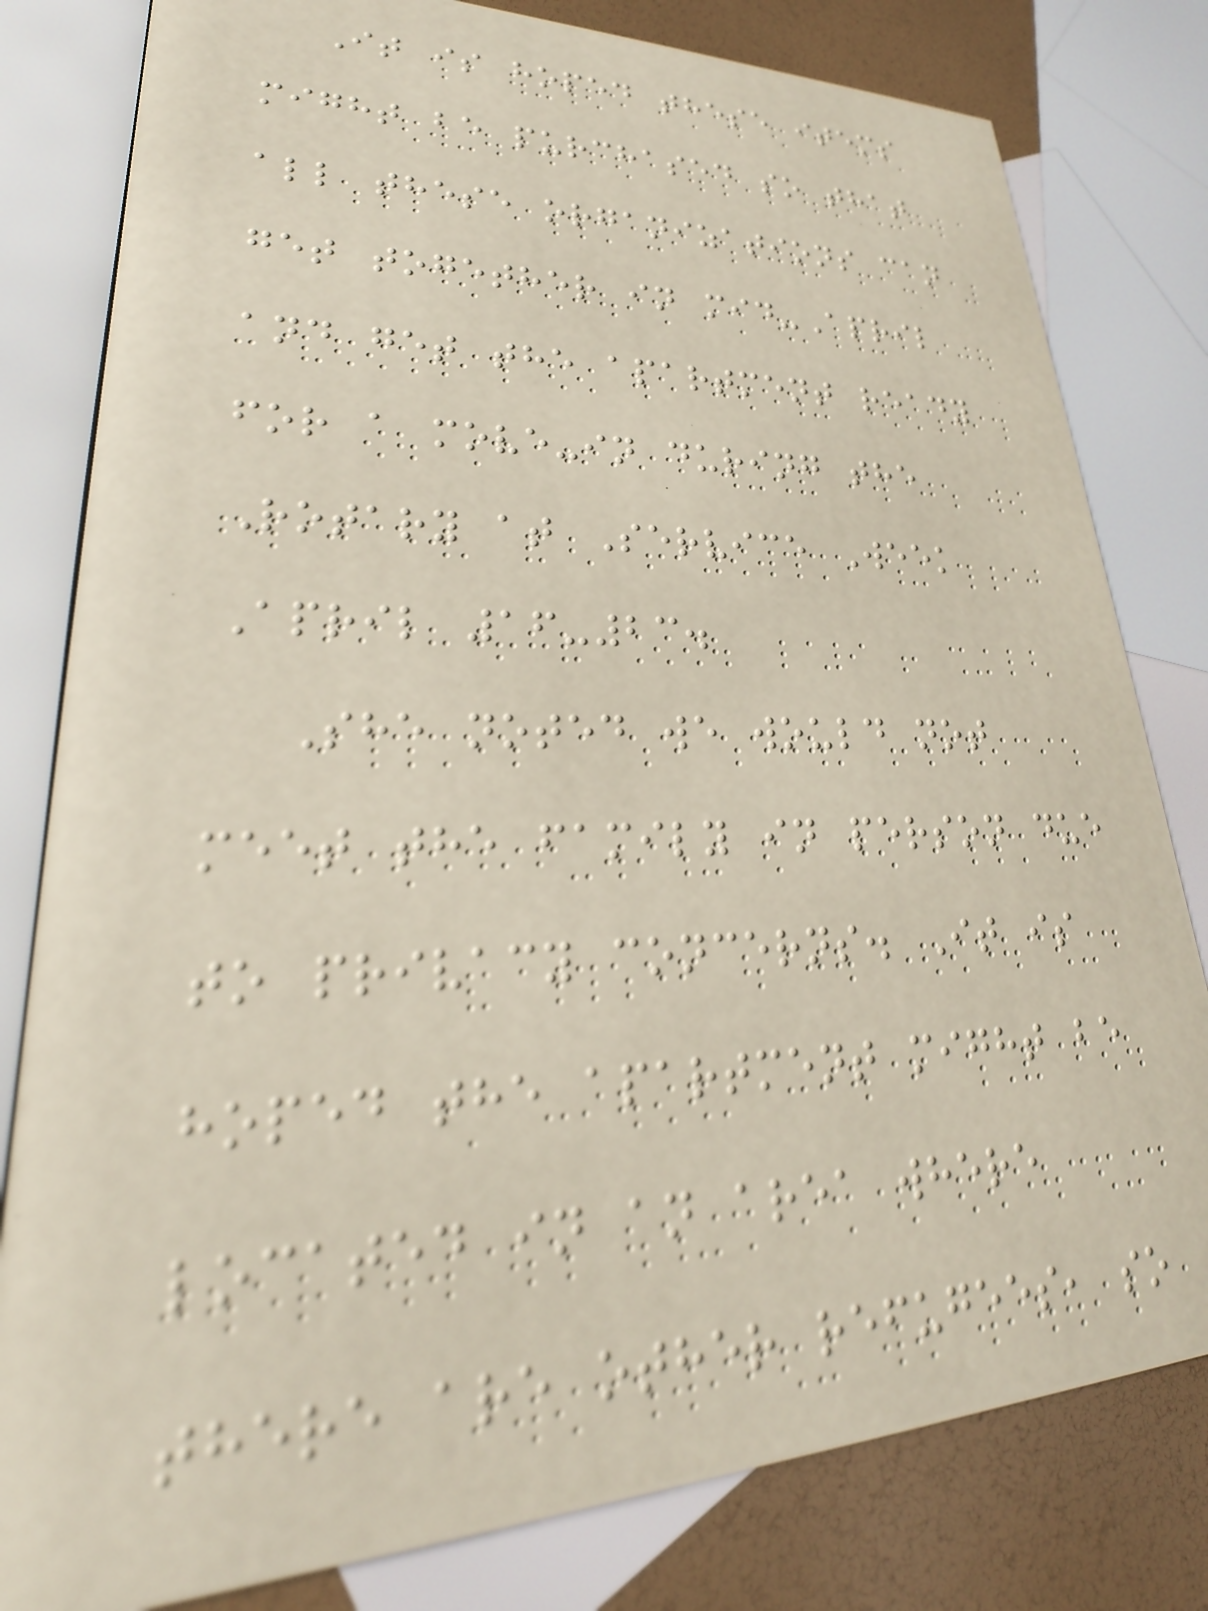It is hoped these items
might be purchased so that
all these organizations can
get together in mid-April
and get the apartment ready
for a move-in during the
Rotary at Service Week
April 16-23.
She noted we would not
meet the family in person due
to privacy concerns. It is
hoped the apartment might be
located in an area where
there are other refugees, so
